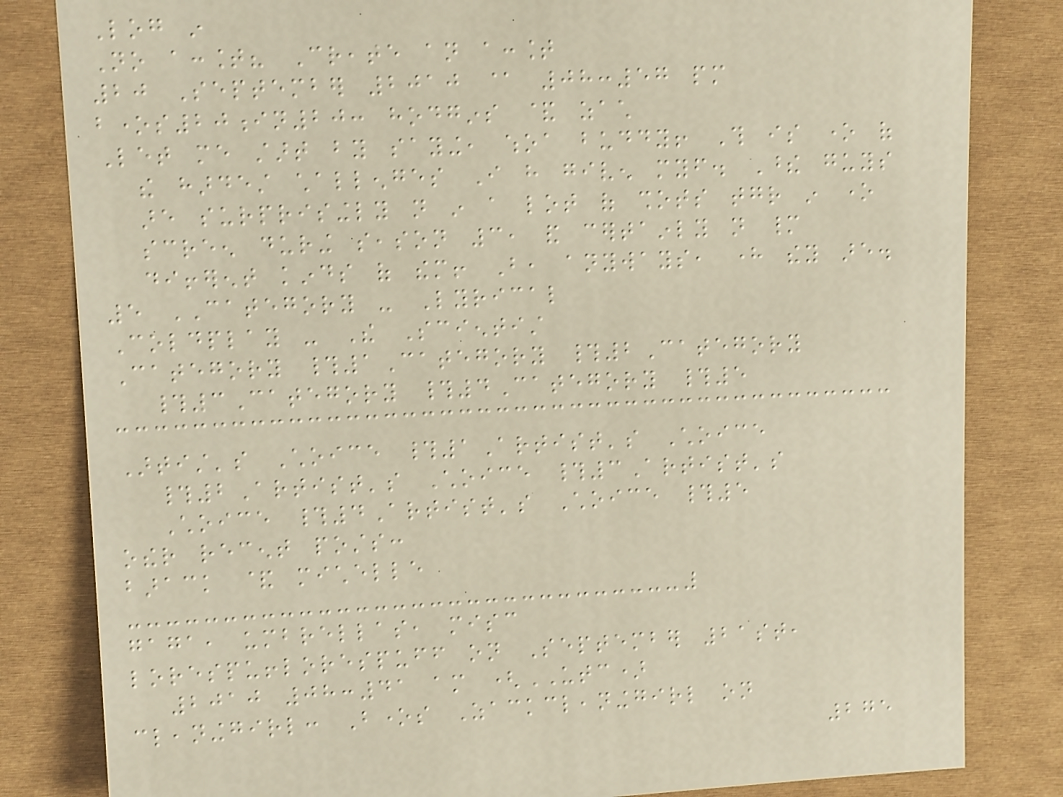Log in
No account? Create an account
20 September 2010 @ 08:57 pm
bones20in20: hodgins & zach
Let me start by saying, whoa buddy! This is one of
the hardest challenges I have given myself. These guys
are surprisingly not in a lot of shots together in one
screen during season 3, and certainly not many
different kinds of them! But, anyways, here they are.
5 CATEGORY - Lyrical
Coldplay - The Scientist
Category #1Category #2Category
#3Category #4Category #5
Artist's Choice #1Artist's Choice
#2Artist's Choice #3Artist's
Choice #4Artist's Choice #5
other recent posts:
barack & michelle
gaga, umbrellas, misc
lorespufflorespuff on September 21st,
2010 08:41 am (UTC)
cleaninggirl: Bones Zackcleaninggirl on
275
